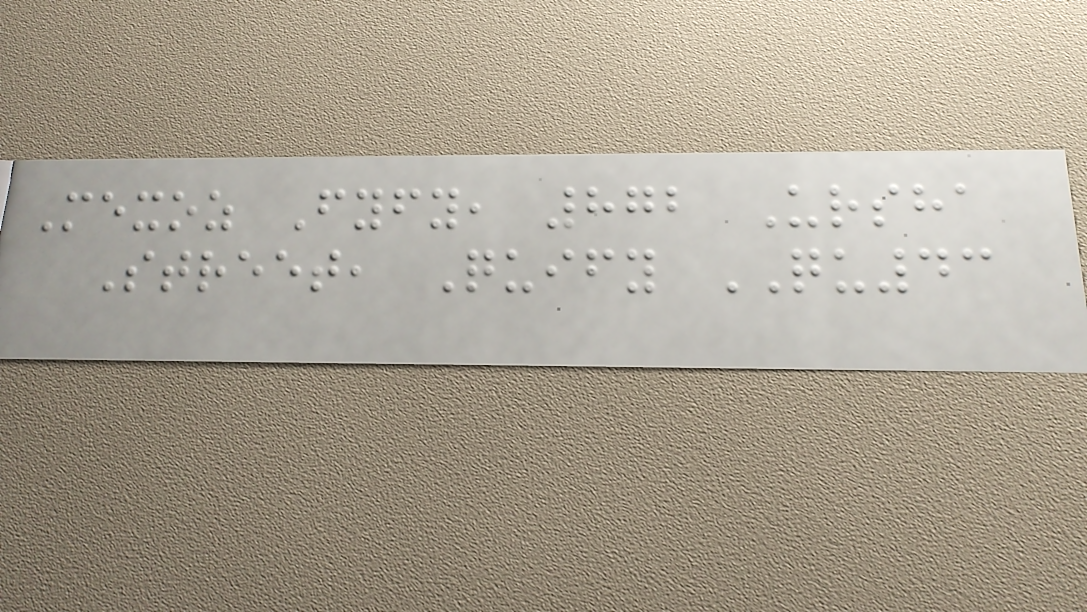Mexoz Fyfy, 872 Ursha
Street, Quify QU43
